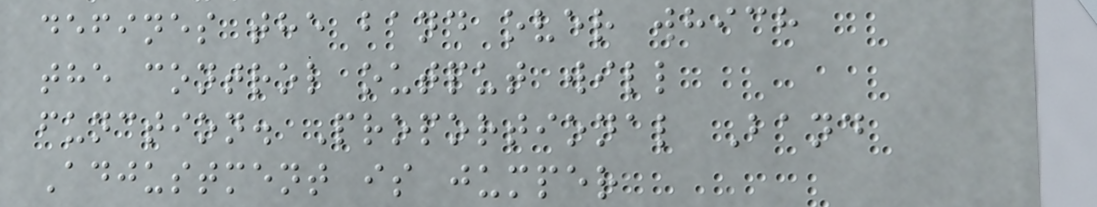defines the band over which
the control output will
function. Proportional Band
Adjustment is jumper
